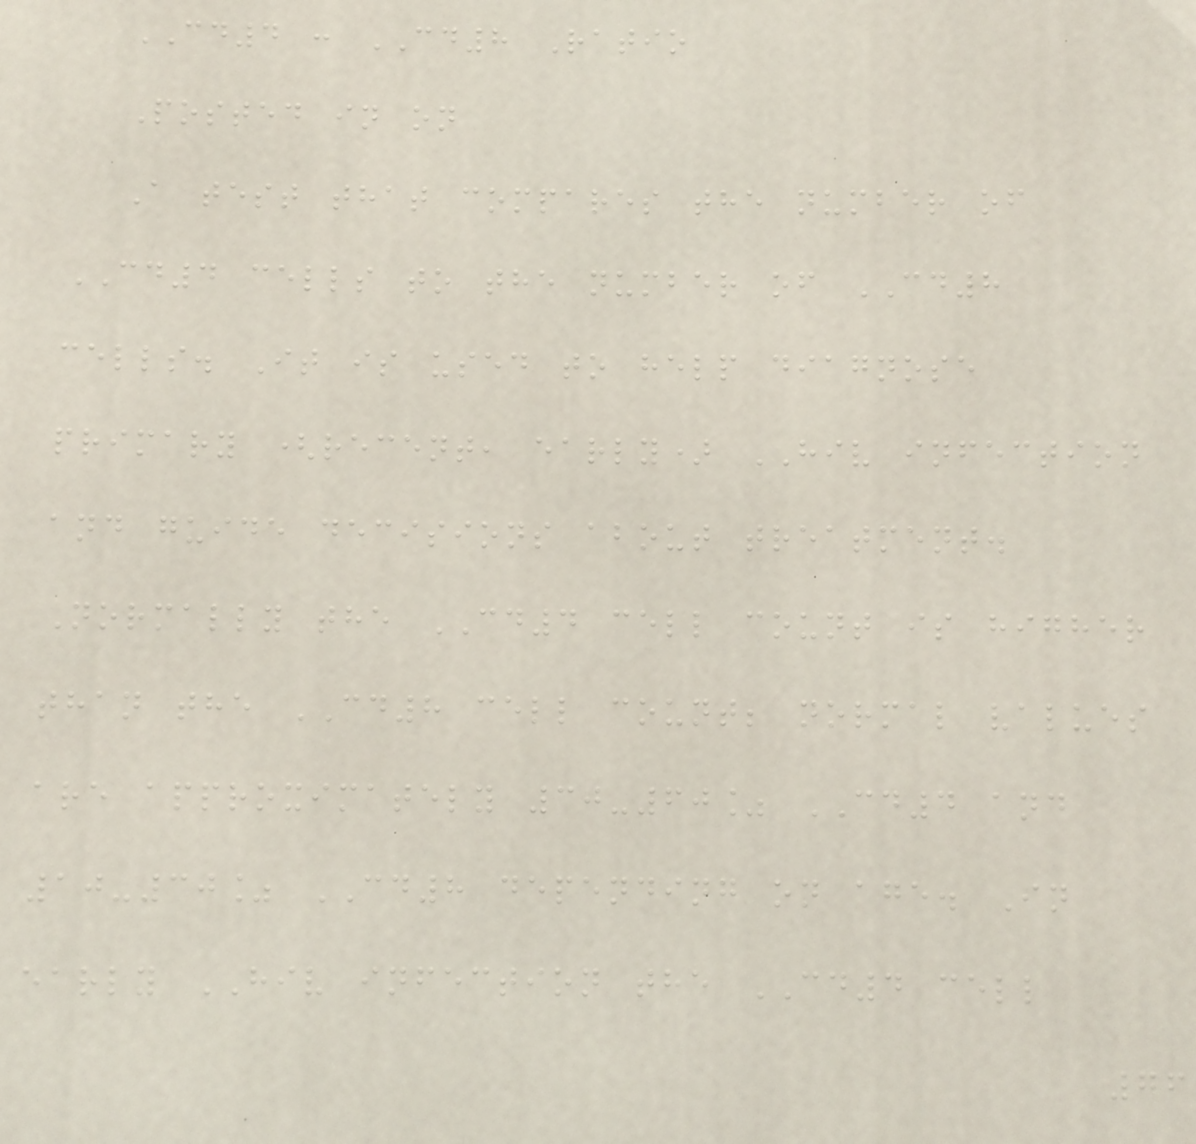CD4 : CD8 Ratio
Posted in on
A test that compares the number of
CD4 cells to the number of CD8
cells. It is used to help diagnose
primary (recent, early) HIV infection
and guide decisions about treatment.
Normally the CD4 cell count is higher
than the CD8 cell count; normal values
are approximately 30-60% CD4 and
10-30% CD8 depending on age. In
early HIV infection the CD4 cell
76
